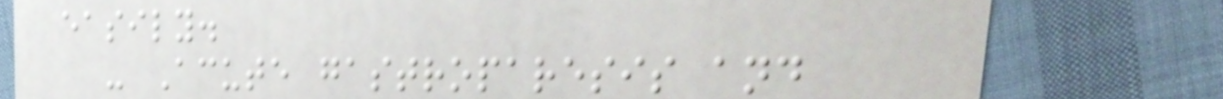easily.
- Acute gastroparesis and
